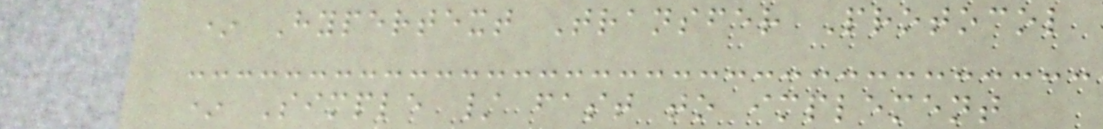* Hypertext Transfer Protocol
* Simple / fast to implement
